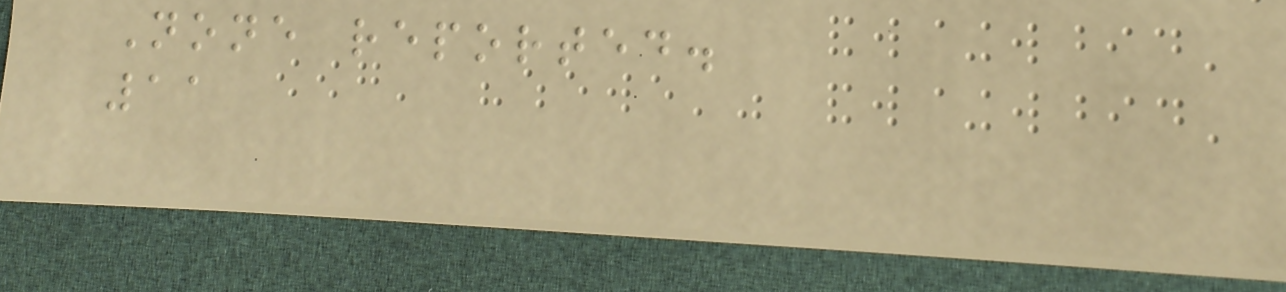None reported.
11
